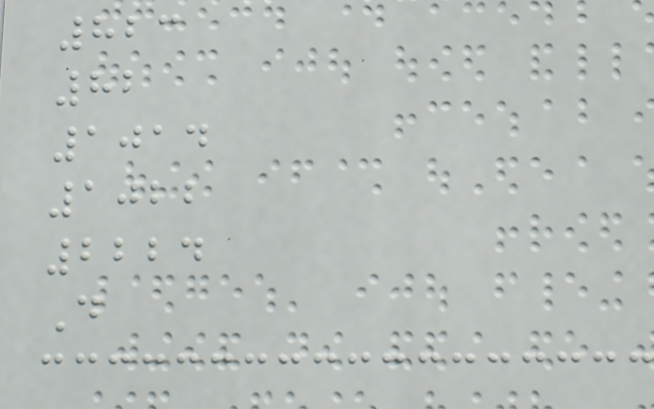823
82
1014
1022
2224
D
